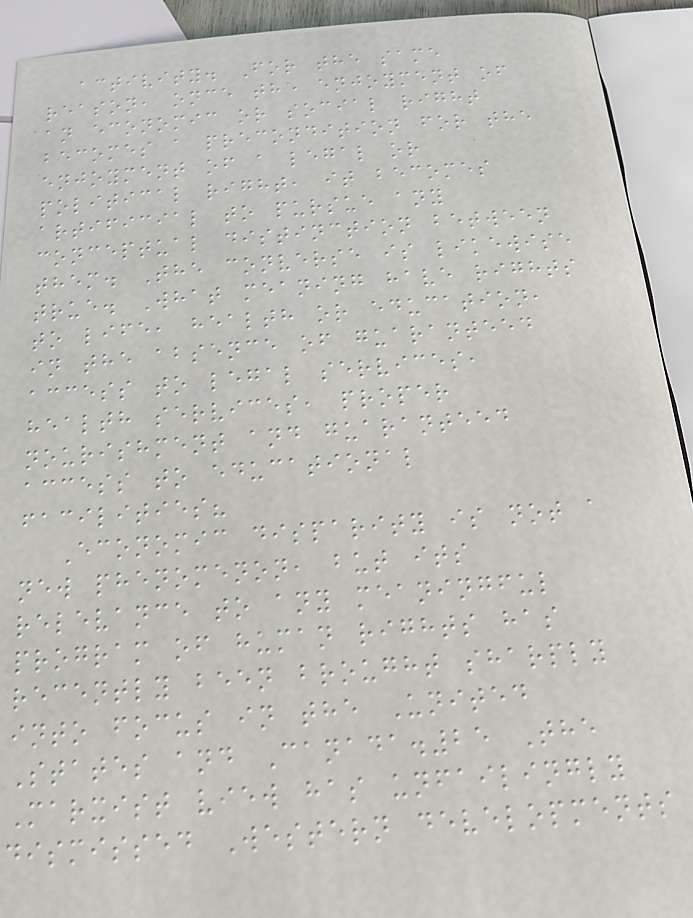activity. For the same
reason, once the enjoyment of
an economic or social right
becomes a precondition for the
enjoyment of a legal or
political right, it becomes
artificial to pursue any
conceptual distinction between
them. The converse is likewise
true. What meaning have rights
to life, health or education,
in the absence of guaranteed
access to legal services,
health services, proper
nourishment and guaranteed
access to educational
facilities?
Economic disparity is not a
new phenomenon, but its
relevance to any meaningful
program of human rights has
recently been brought sharply
into focus in the United
States and Canada.25 The
Marxist view has unfailingly
dismissed Western developments
